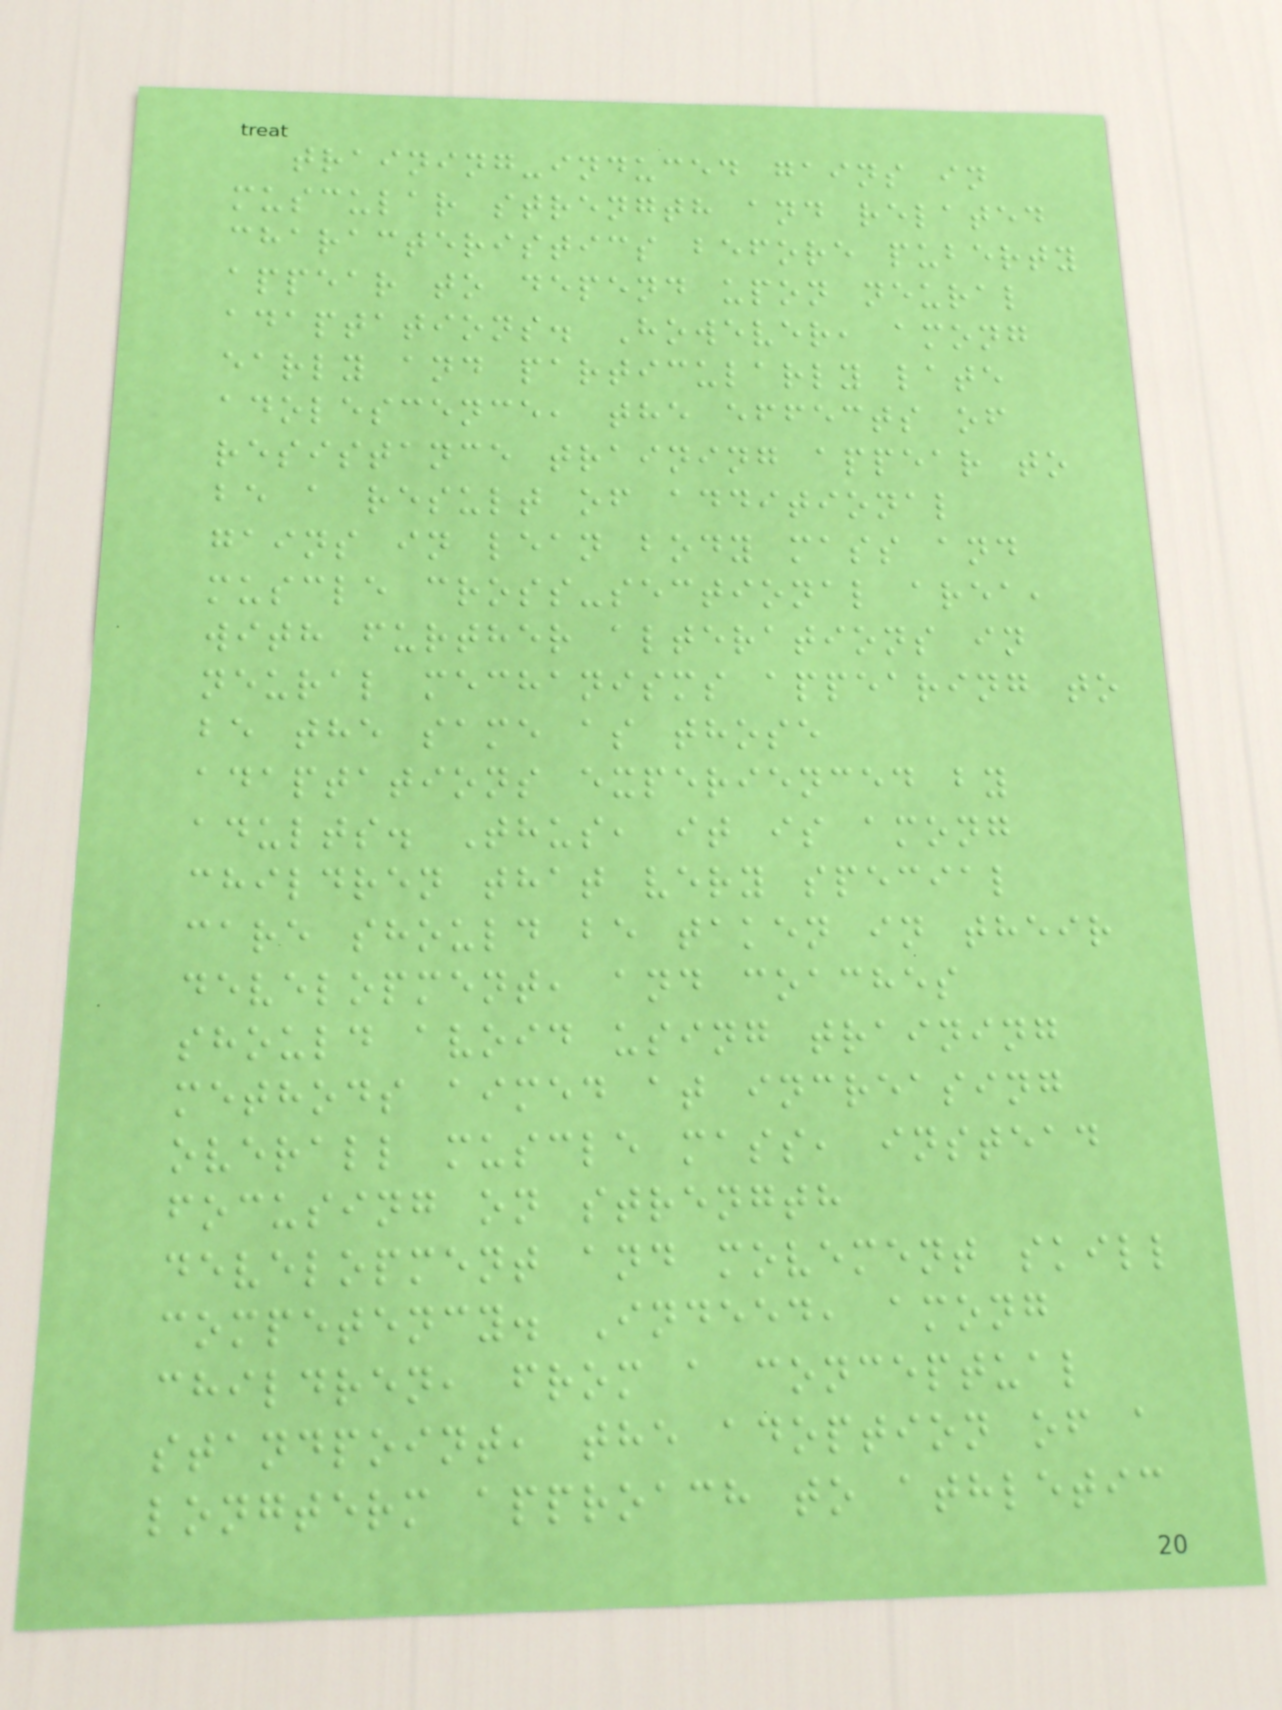training-induced gains in
muscular strength and related
characteristics before puberty
appear to depend upon neural
adaptations. However, among
early and particularly late
adolescence, the effects of
resistance training appear to
be a result of additional
gains in lean body mass and
muscle cross-sectional area,
with further alterations in
neural mechanisms appearing to
be the same as those
adaptations experienced by
adults. Thus, it is among
children that very special
care should be taken in their
development, and coaches
should avoid using training
methods aimed at increasing
overall muscle mass, instead
focusing on strength
development and movement skill
competency. Indeed, among
children, from a conceptual
standpoint, the adoption of a
longterm approach to athletic
